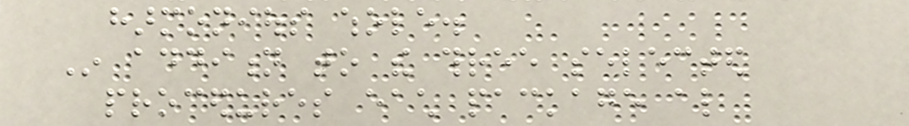harmonious whole.
In addition to the three selected
procedures each package also
